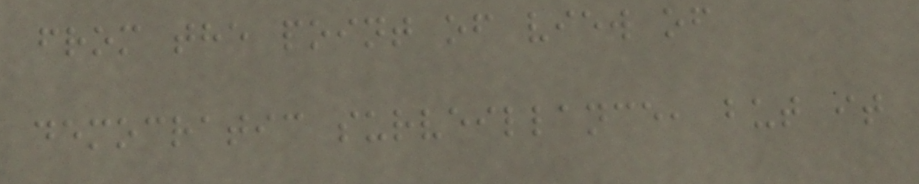from the point of view of
democratic surveillance, but it
